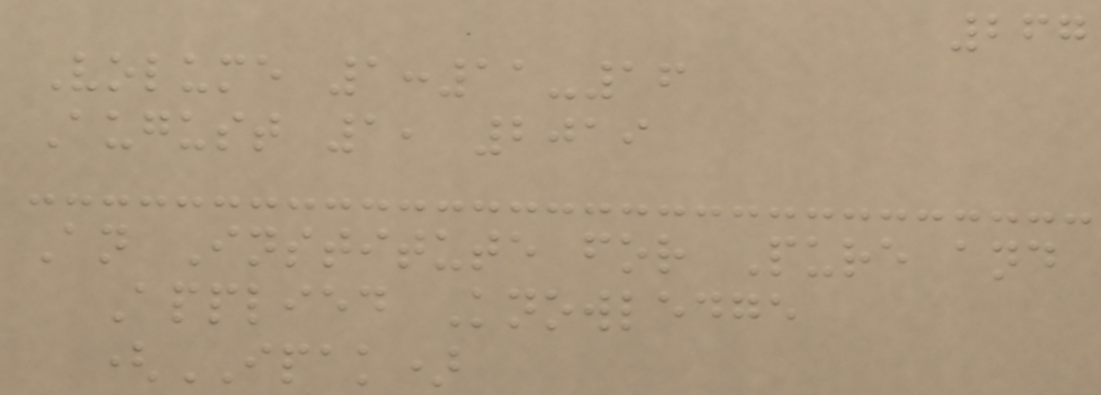267
Volume 1:11-16
August 1, 2019
An Institute for Pure and
Applied Knowledge
(IPAK)
